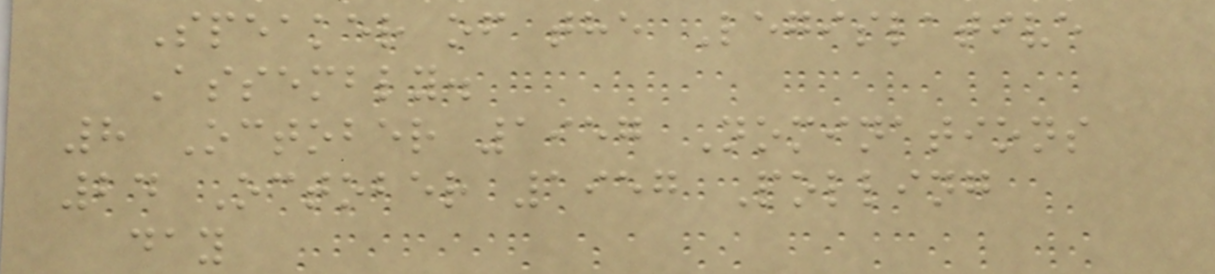Speaker of the Legislative
Assembly.
8 October 1957 Nominations
24 October 1957 Polling
day
